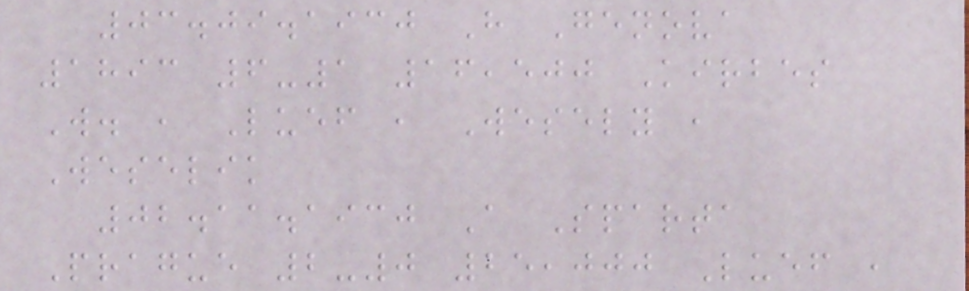03.09.1930 H Genova
1893 6-1 16,500 Kirbes
W. , Luef , Wesely ,
Weselik
02.11.1930 A Sparta
Prague 2-0 25,000 Luef ,
